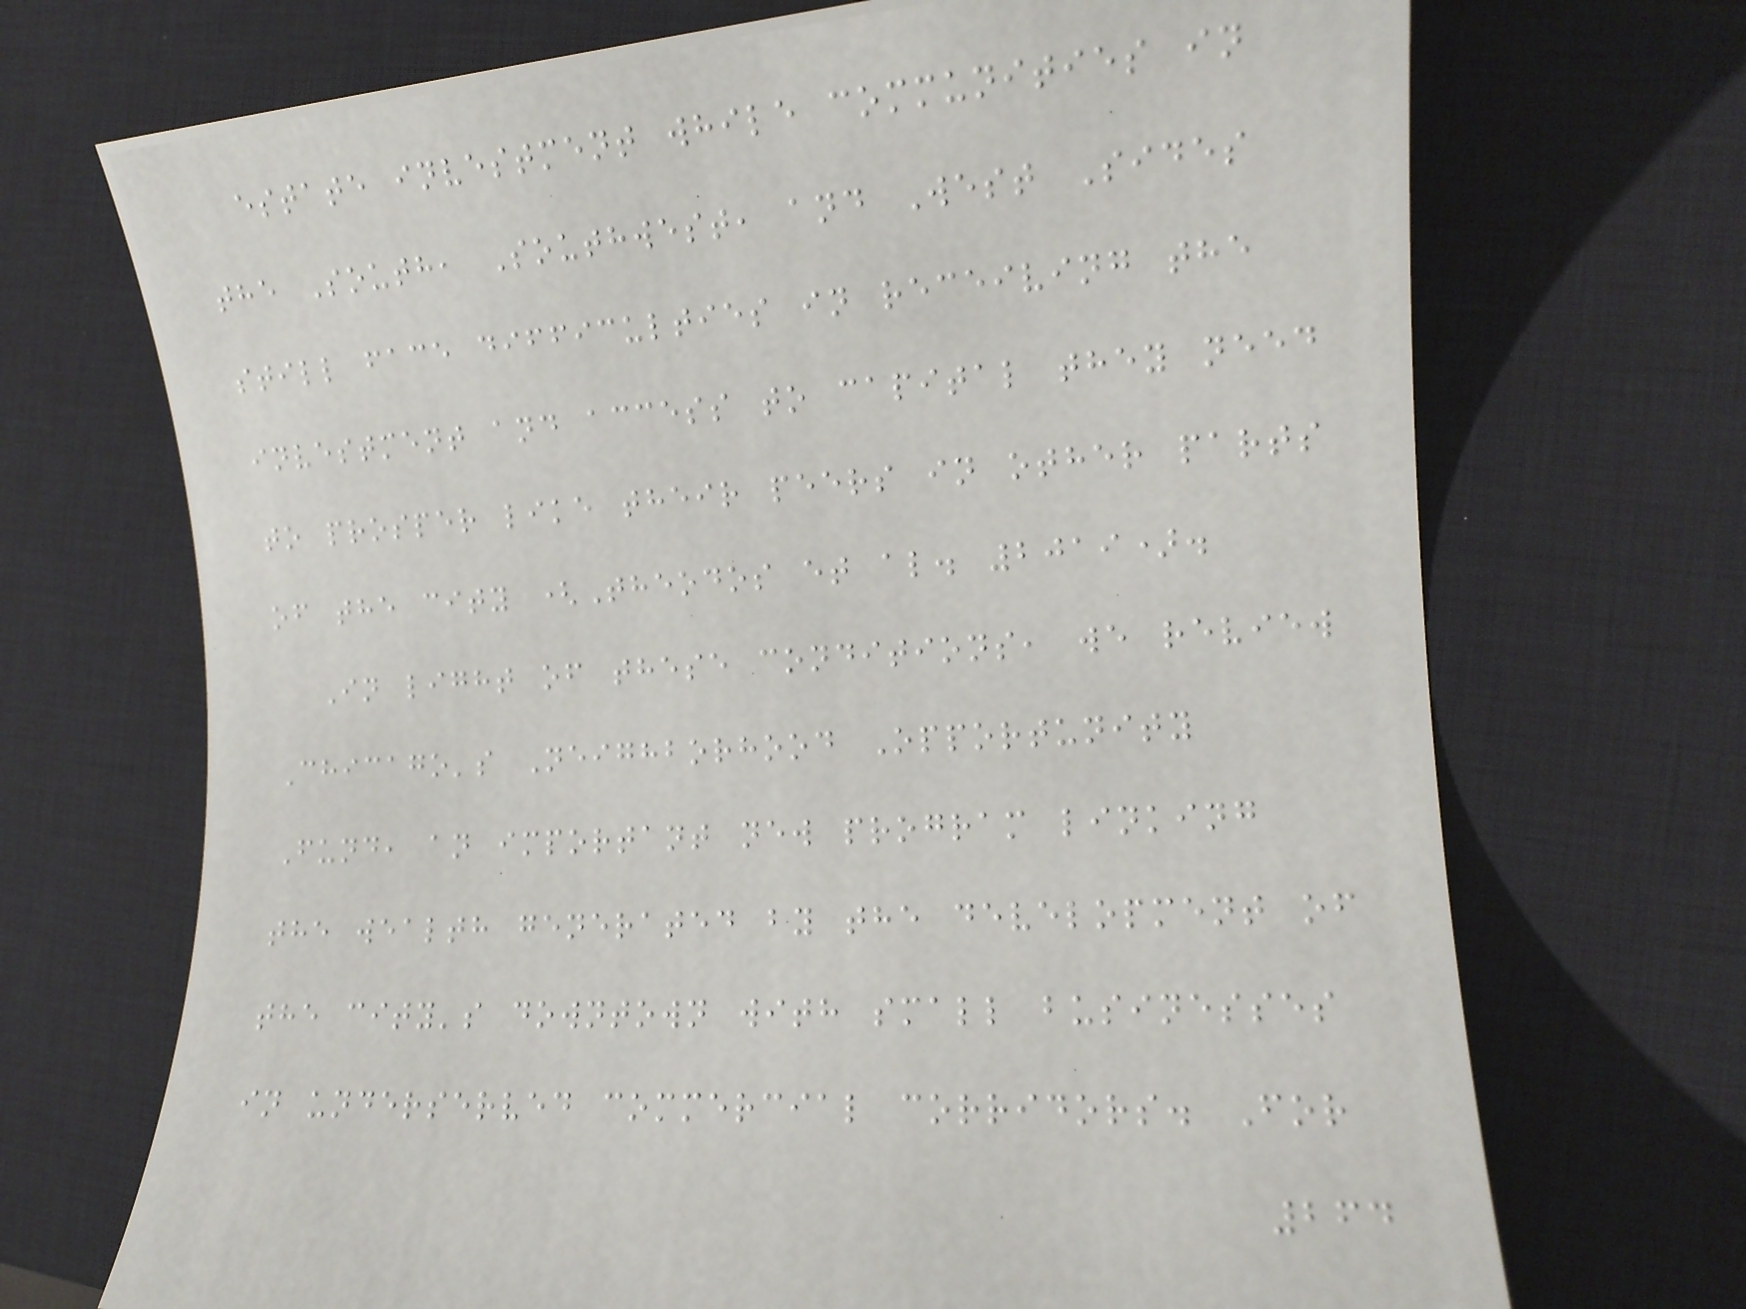estate investment while communities in
the South, Southwest, and West Sides
still face difficulties in receiving the
investment and access to capital they need
to prosper like their peers in other parts
of the city (Theodos et al. 2019).
In light of these conditions, we review
Chicago's Neighborhood Opportunity
Fund, an important new program linking
the wealth generated by the development of
the city's downtown with small businesses
in underserved commercial corridors. For
264
